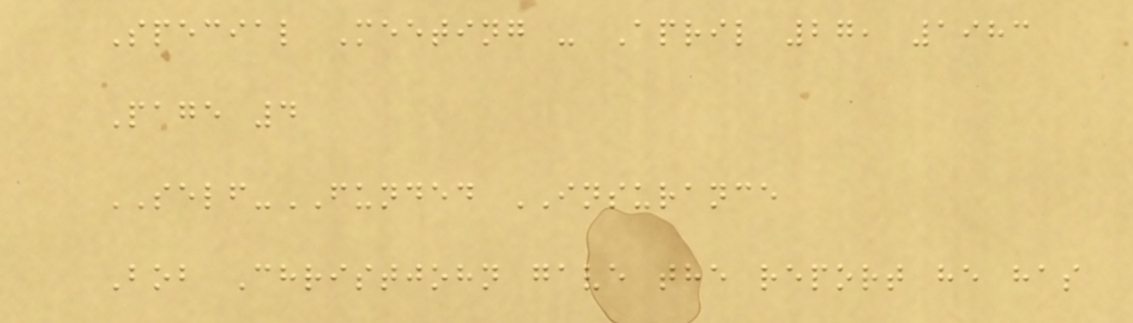Special Meeting - April 27, 1983
Page 4
SELF-FUNDED INSURANCE
Bob Christjohn gave the report he has
